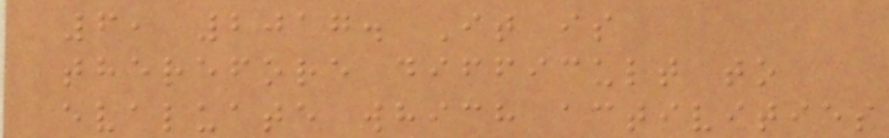6, 2017. It is
therefore difficult to
evaluate which activities
